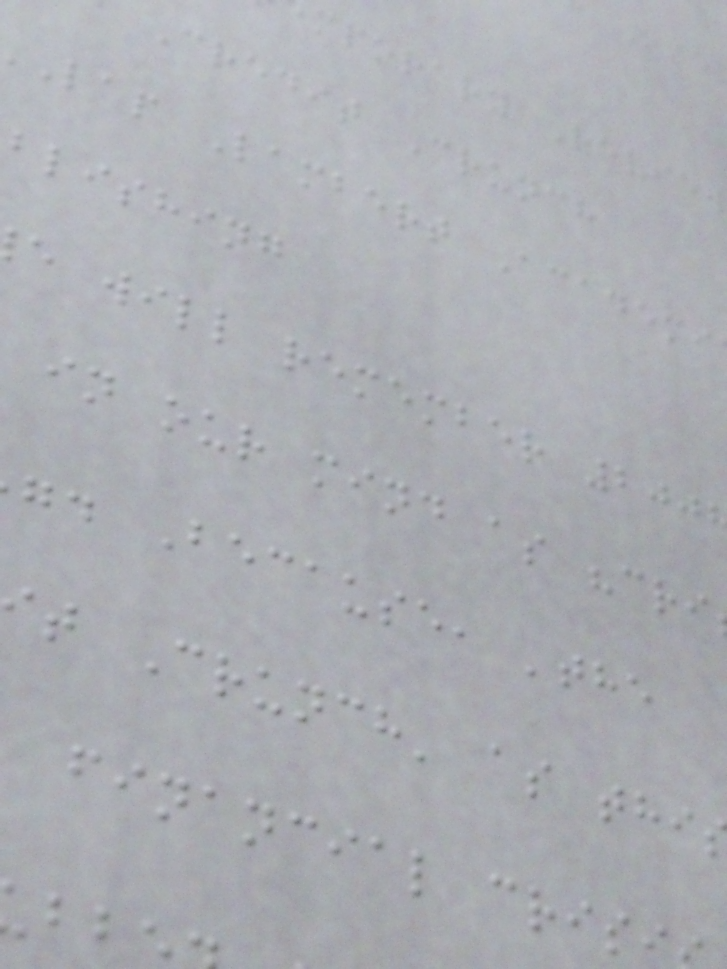mporary Review
Credit Crunch
lap Lambert Academi
blishing
e will remember 200
in our mind as "cri
. Because, 'the
t Crunch' as thi
financial cris
